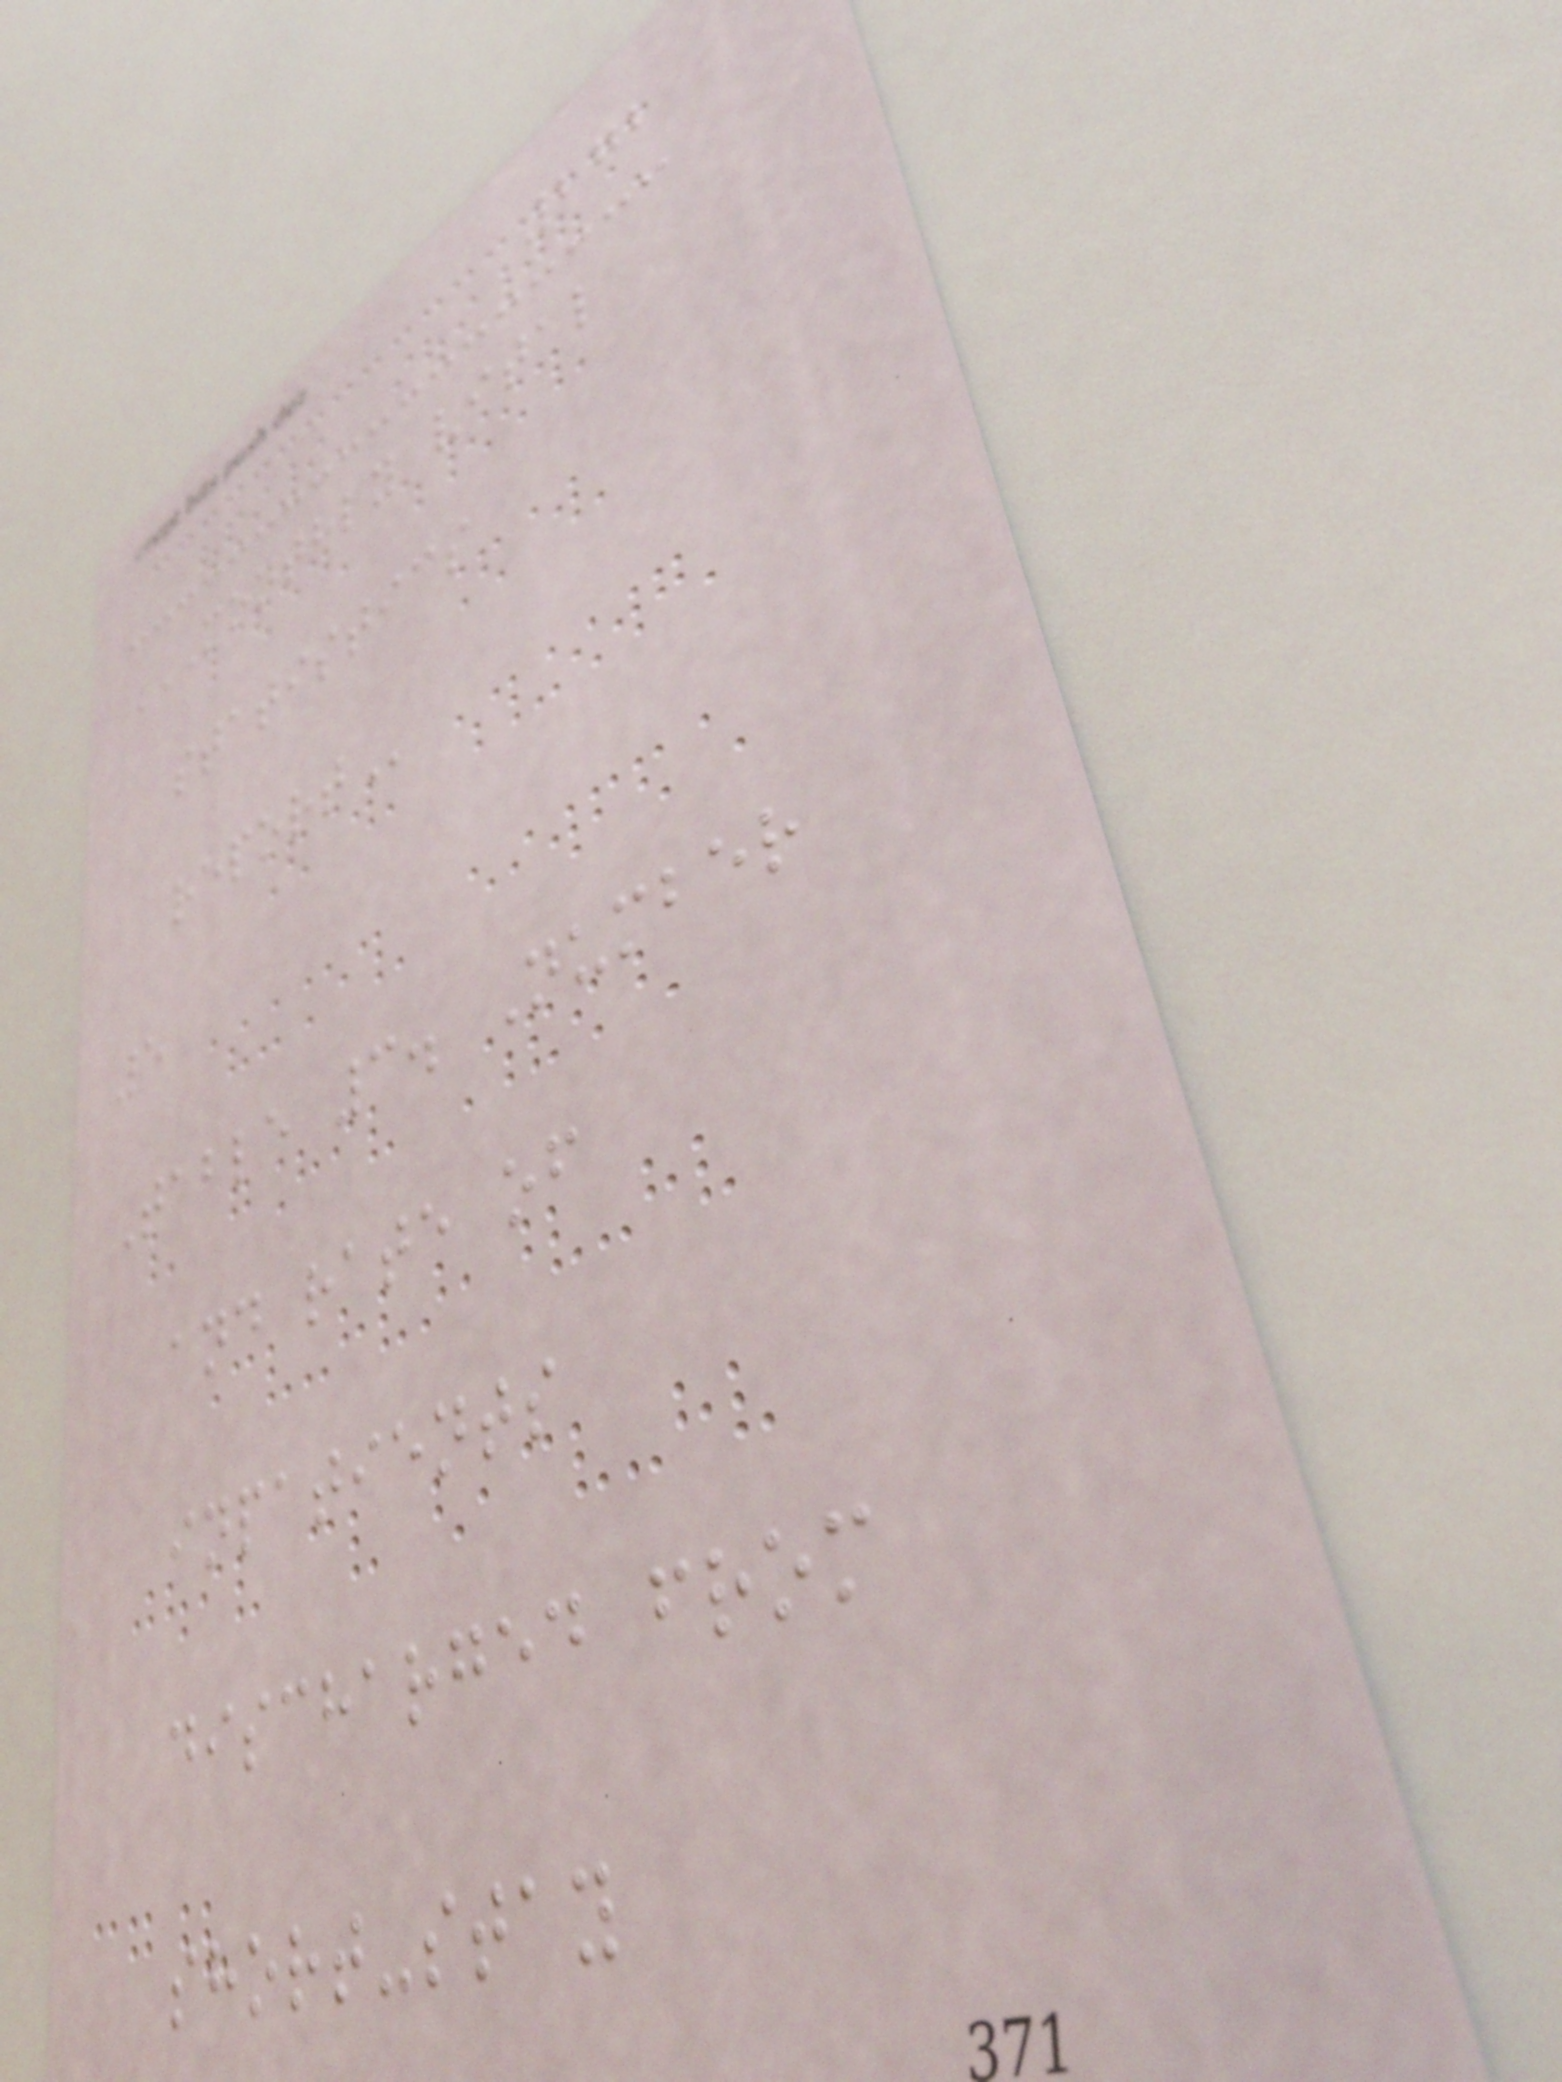272
MONTHLY VITAL
STATISTICS
REPORT
5
Table 3. Number
and rate of
inpatients
discharged from
short-stay
